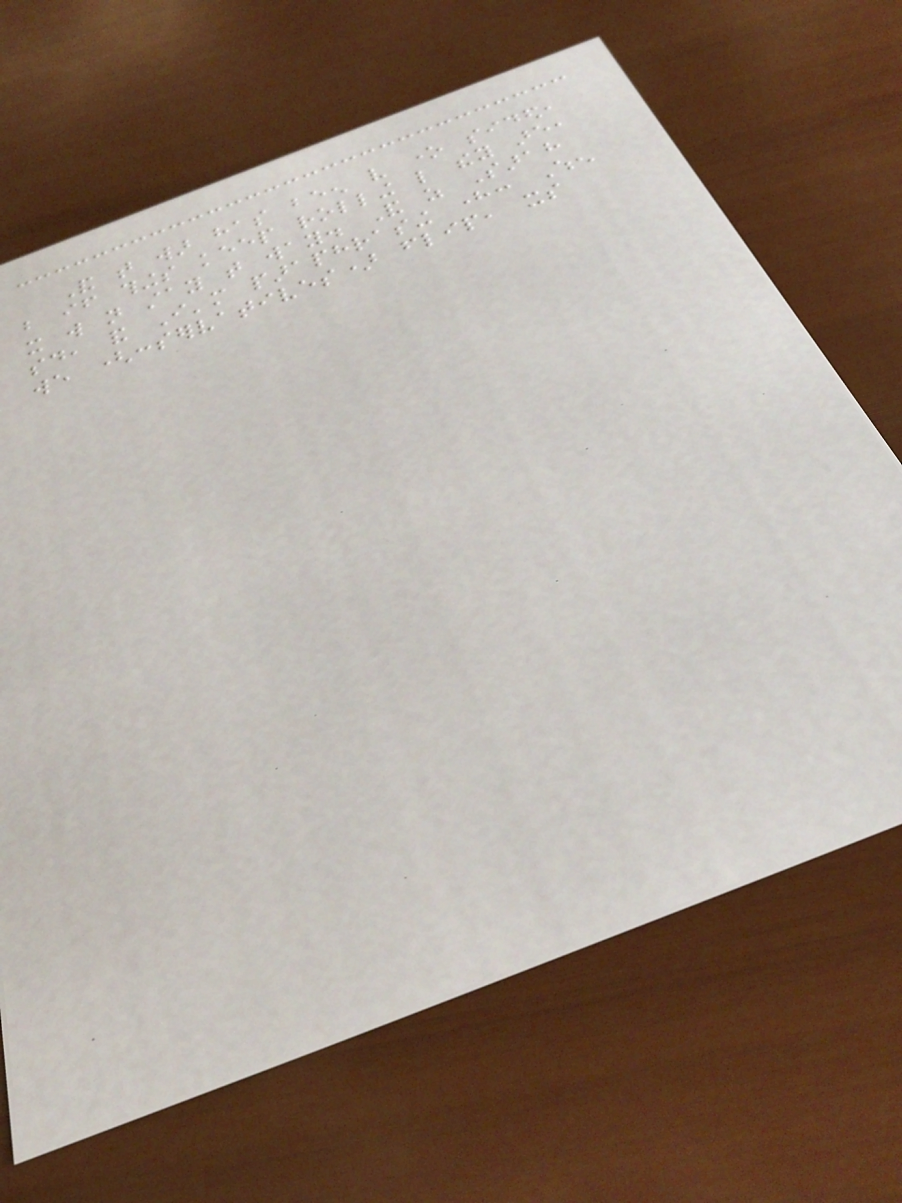And that war has been very one sided,
but if things keep rolling like they are,
it will not stay that way. And as Sarah
said, and I'm paraphrasing here: When
we (conservatives) flip, its
